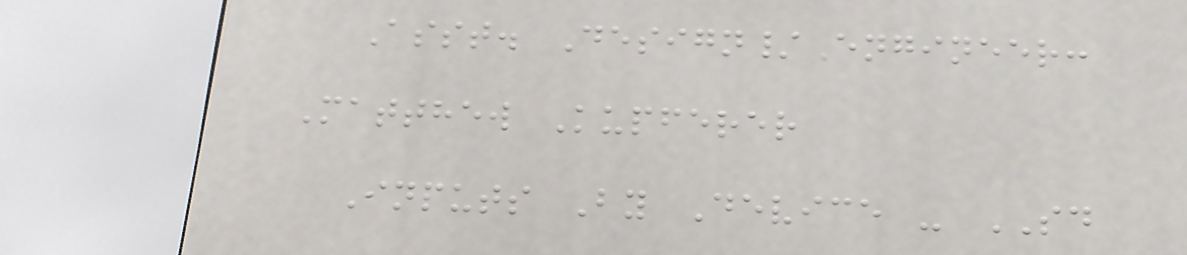Asst. Design/Engineer:
Matthew Kupferer
Inputs By Device - SD
